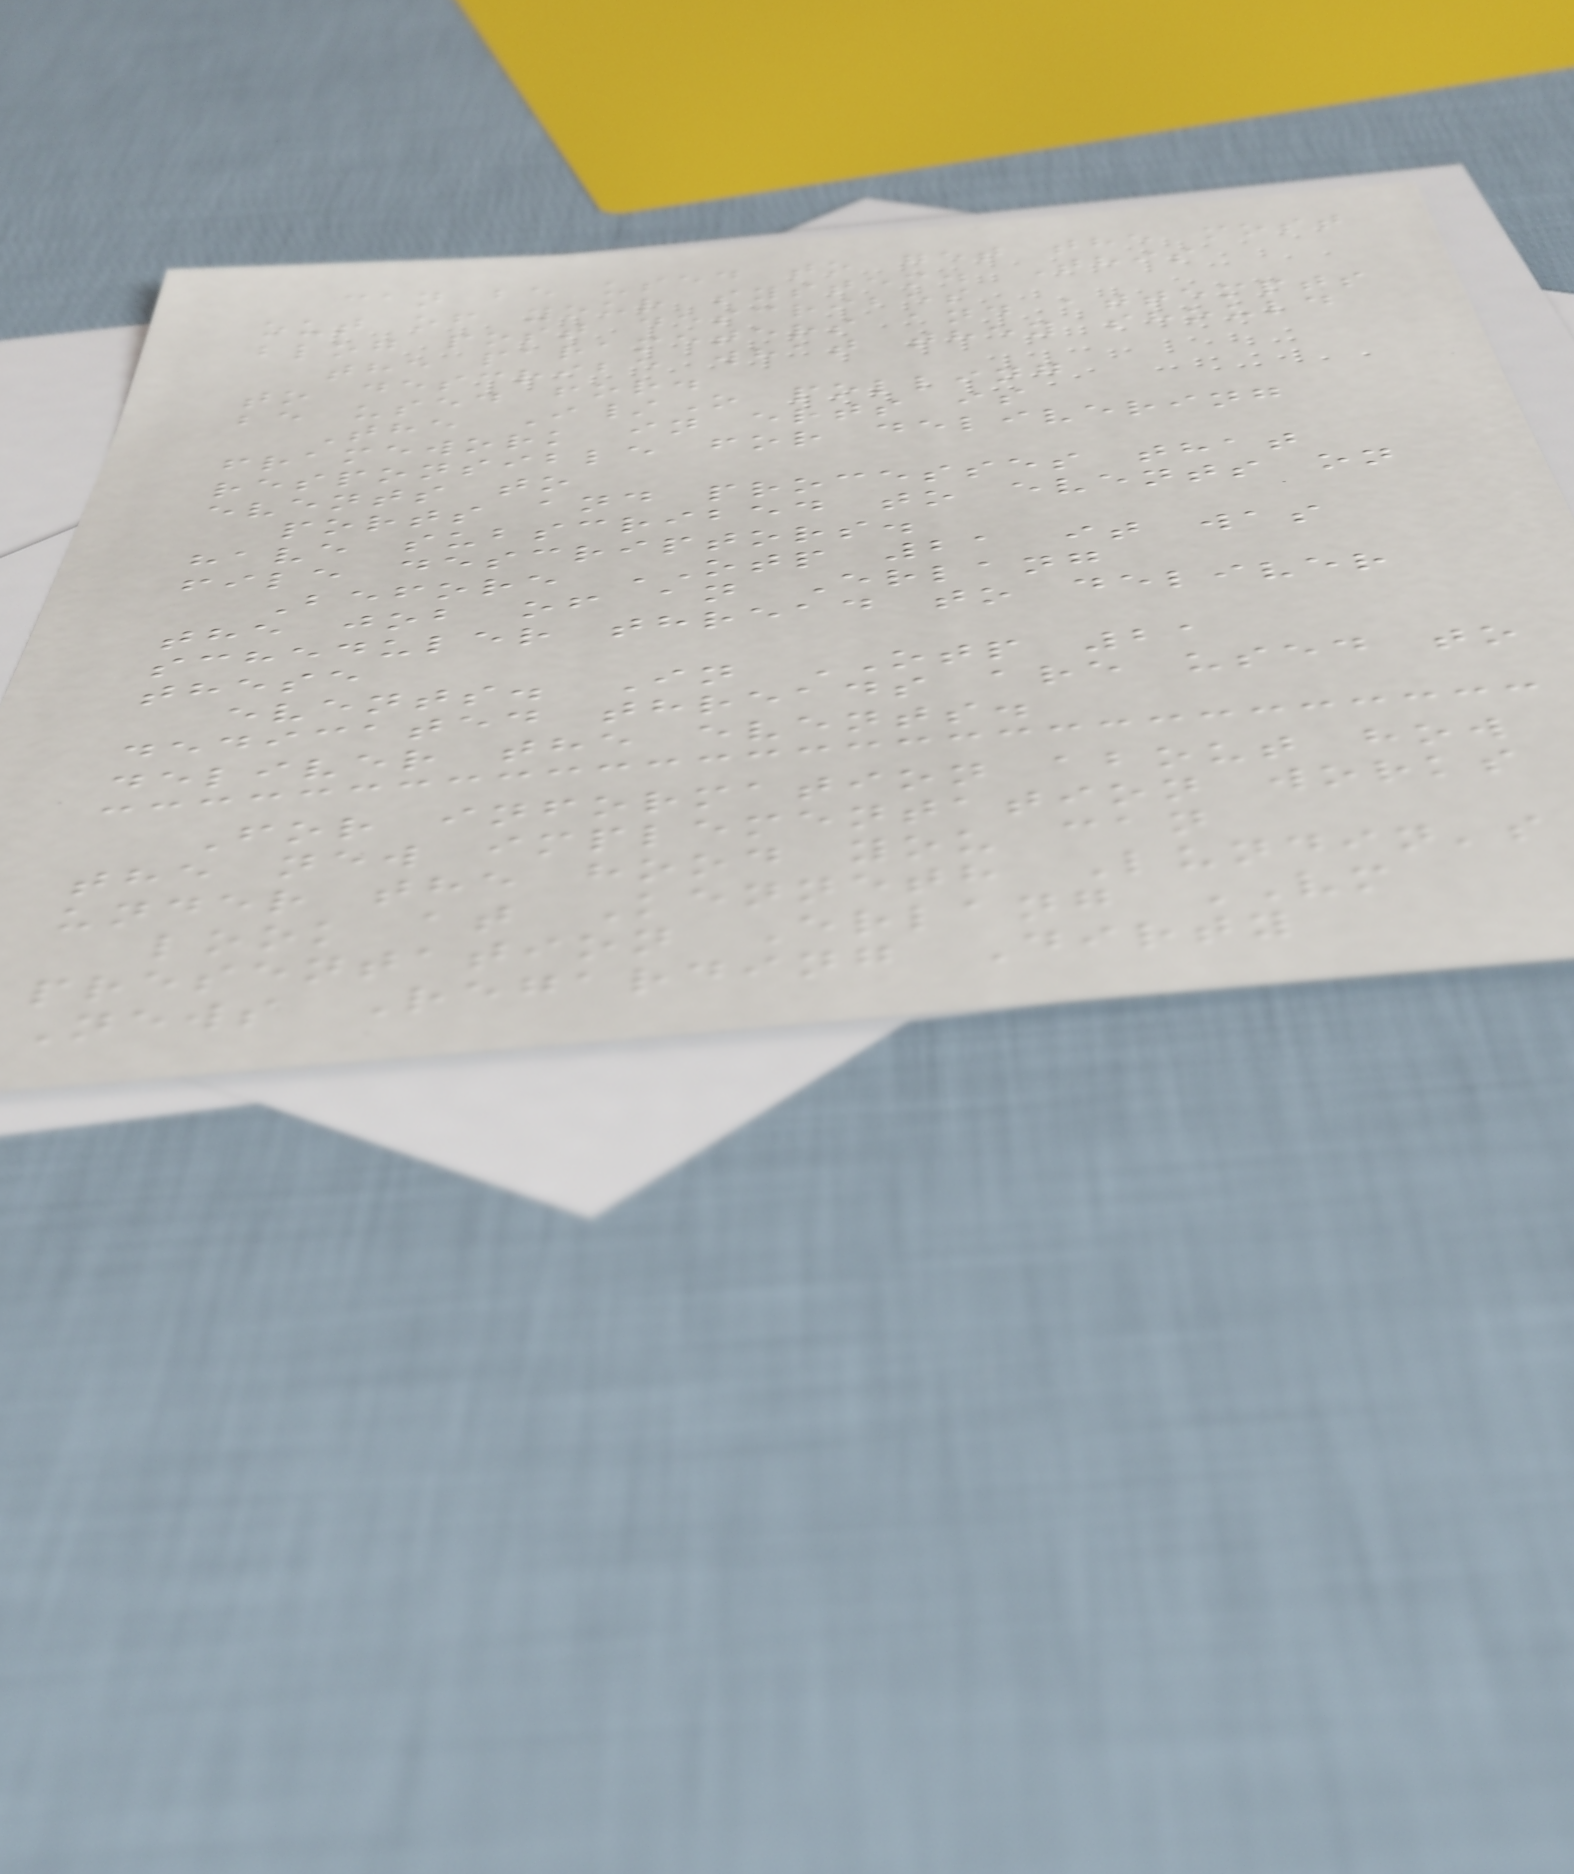can be used to get the most
out of your system. This
blog post describes
the parameters and attempts
to describe what they should
be used for.
The I/O polling
framework in erts is
responsible for delivering
events to
ports and processes that
have subscribed to events on
file descriptors.
Before OTP 21 it was
the job of an Erlang
scheduler thread to deliver
these
events. In OTP 21
dedicated threads are used to
deliver the events.
For information about how
the new implementation works
under the hood you can
look at Kenneth Lundin's
presentation Erlang VM
News Regarding Dirty
